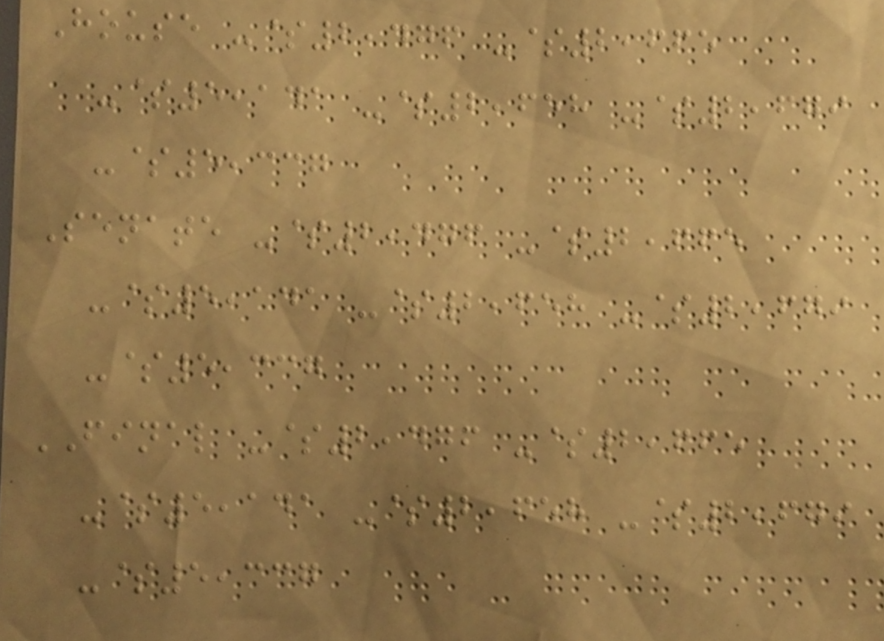House -$2,476 -$2,665
-$5,141 -$2,658 -$2,679
-$5,337
Senate -$2,476 -$2,665
-$5,141 -$2,658 -$2,679
-$5,337
FINAL -$2,476 -$2,665
-$5,141 -$2,658 -$2,679
-$5,337
